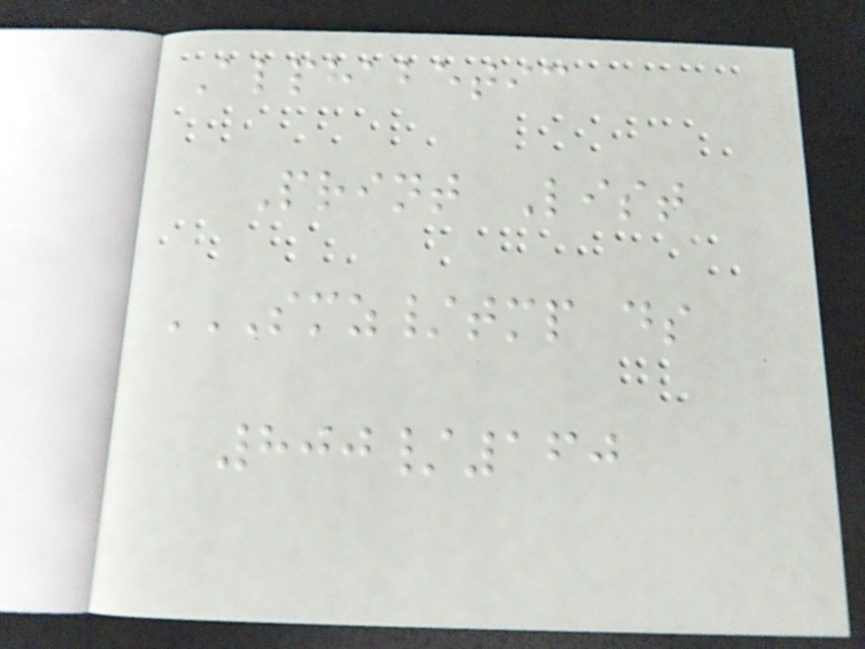Alphabetic
Print List
SMZ/TMP DS
800/160
